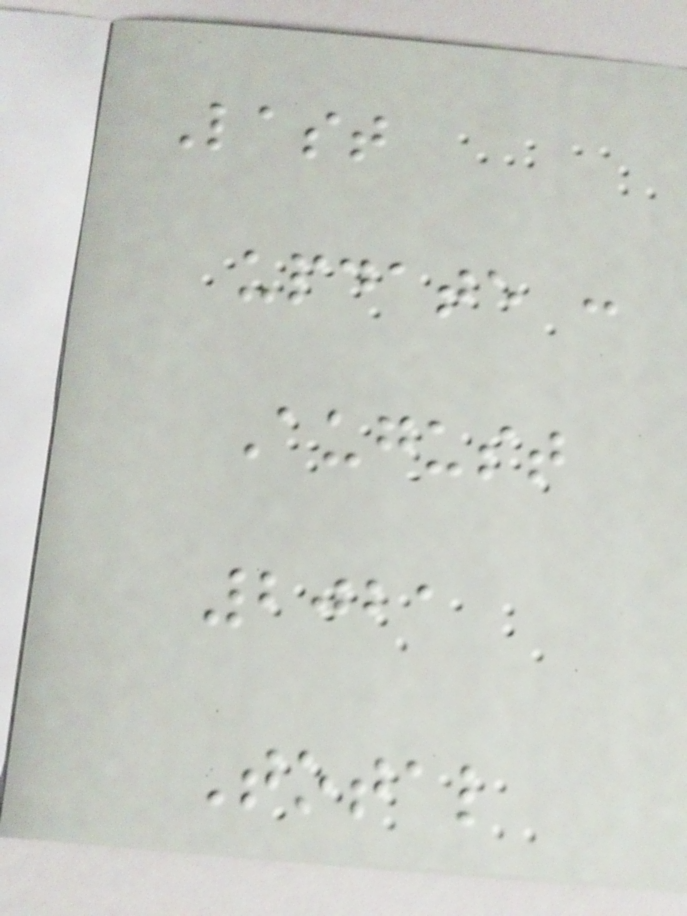Last
update :
August
2021
Total
